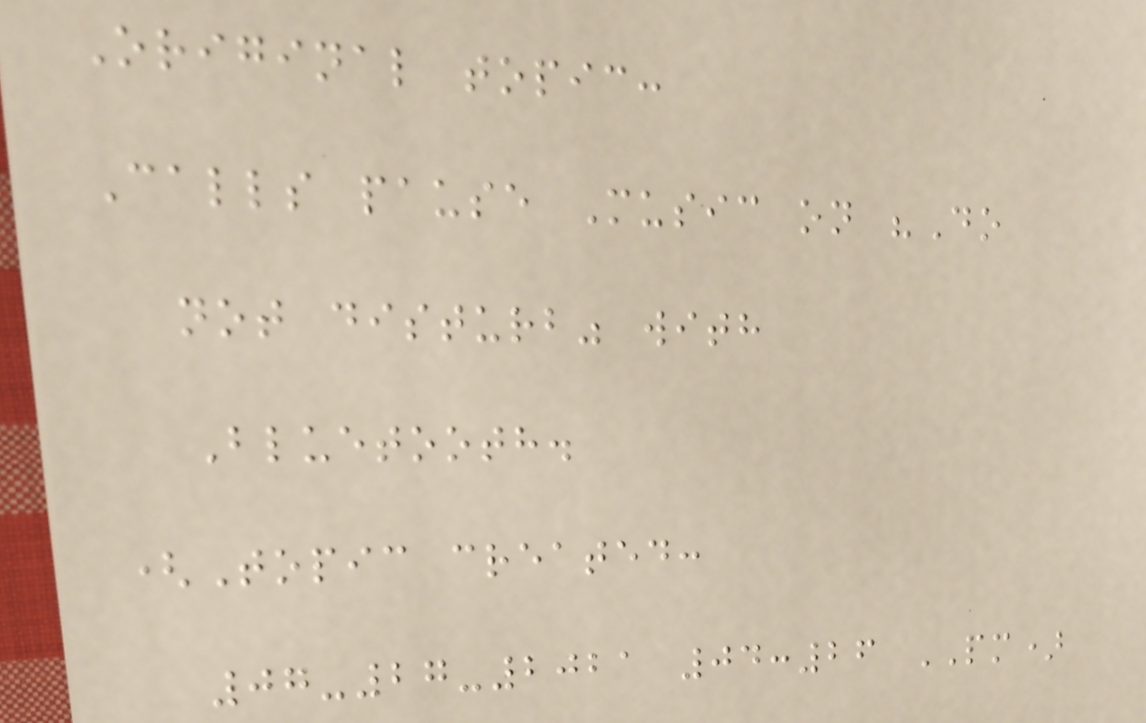Original topic:
Calls pause Music on "Do
not disturb" with
Bluetooth.
(Topic created:
07-27-2021 04:26 PM)
